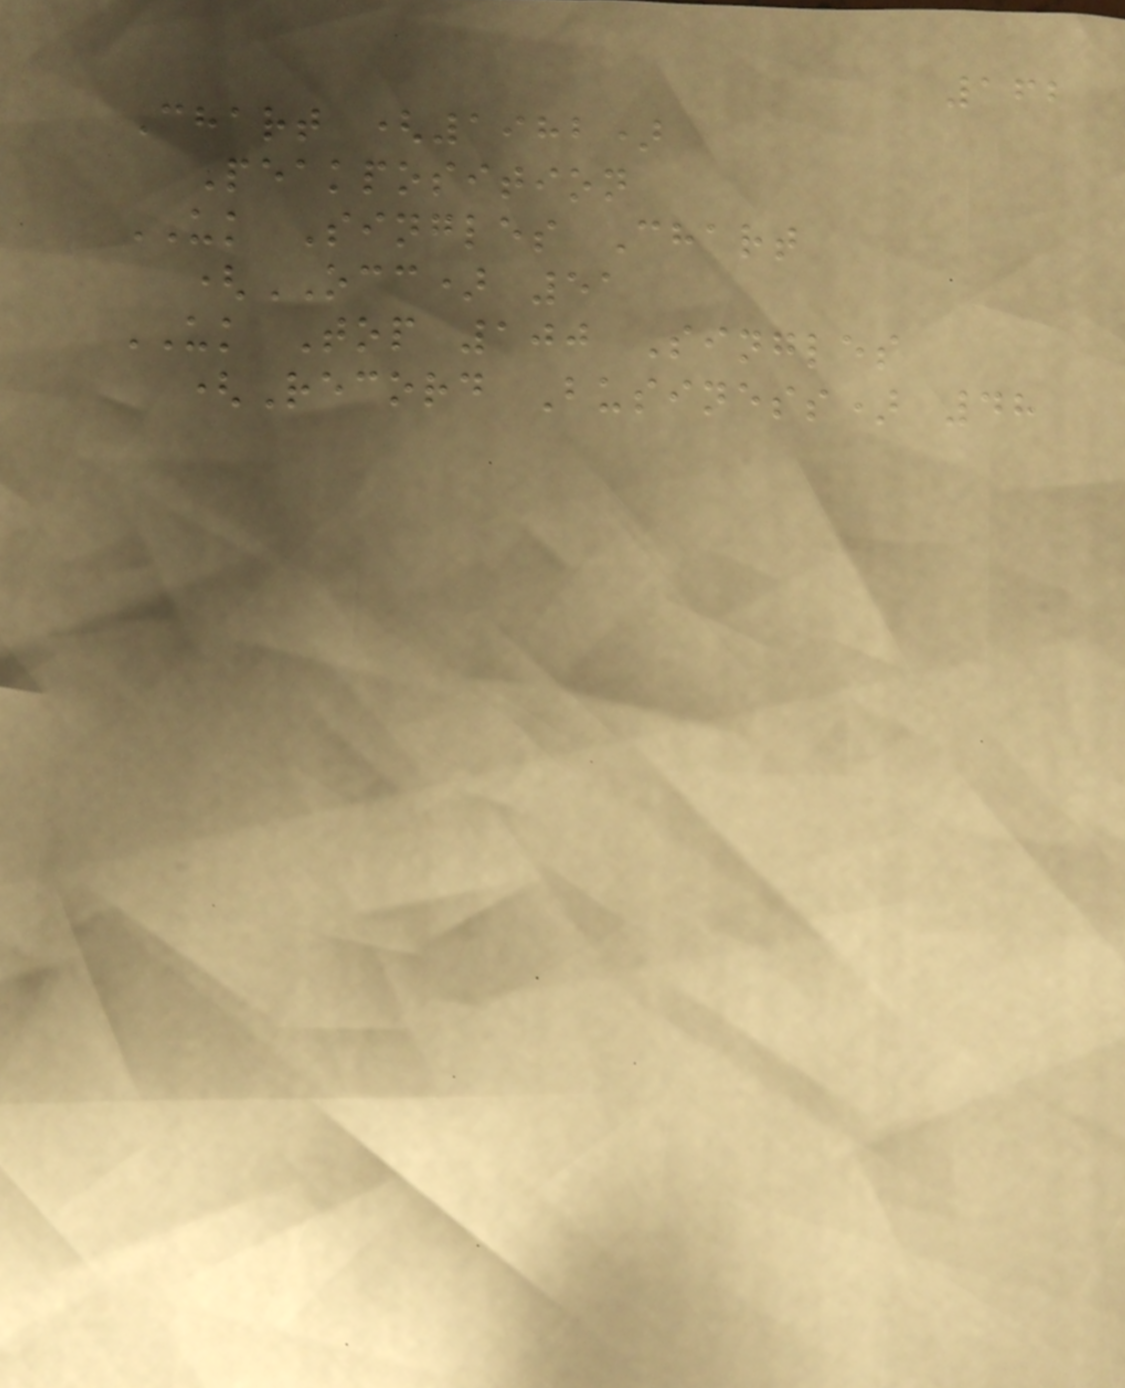162
Chart (1982)
Peakposition
UK Singles Chart
(OCC) 51
UK Top 100 Singles
(Record Business) 48
